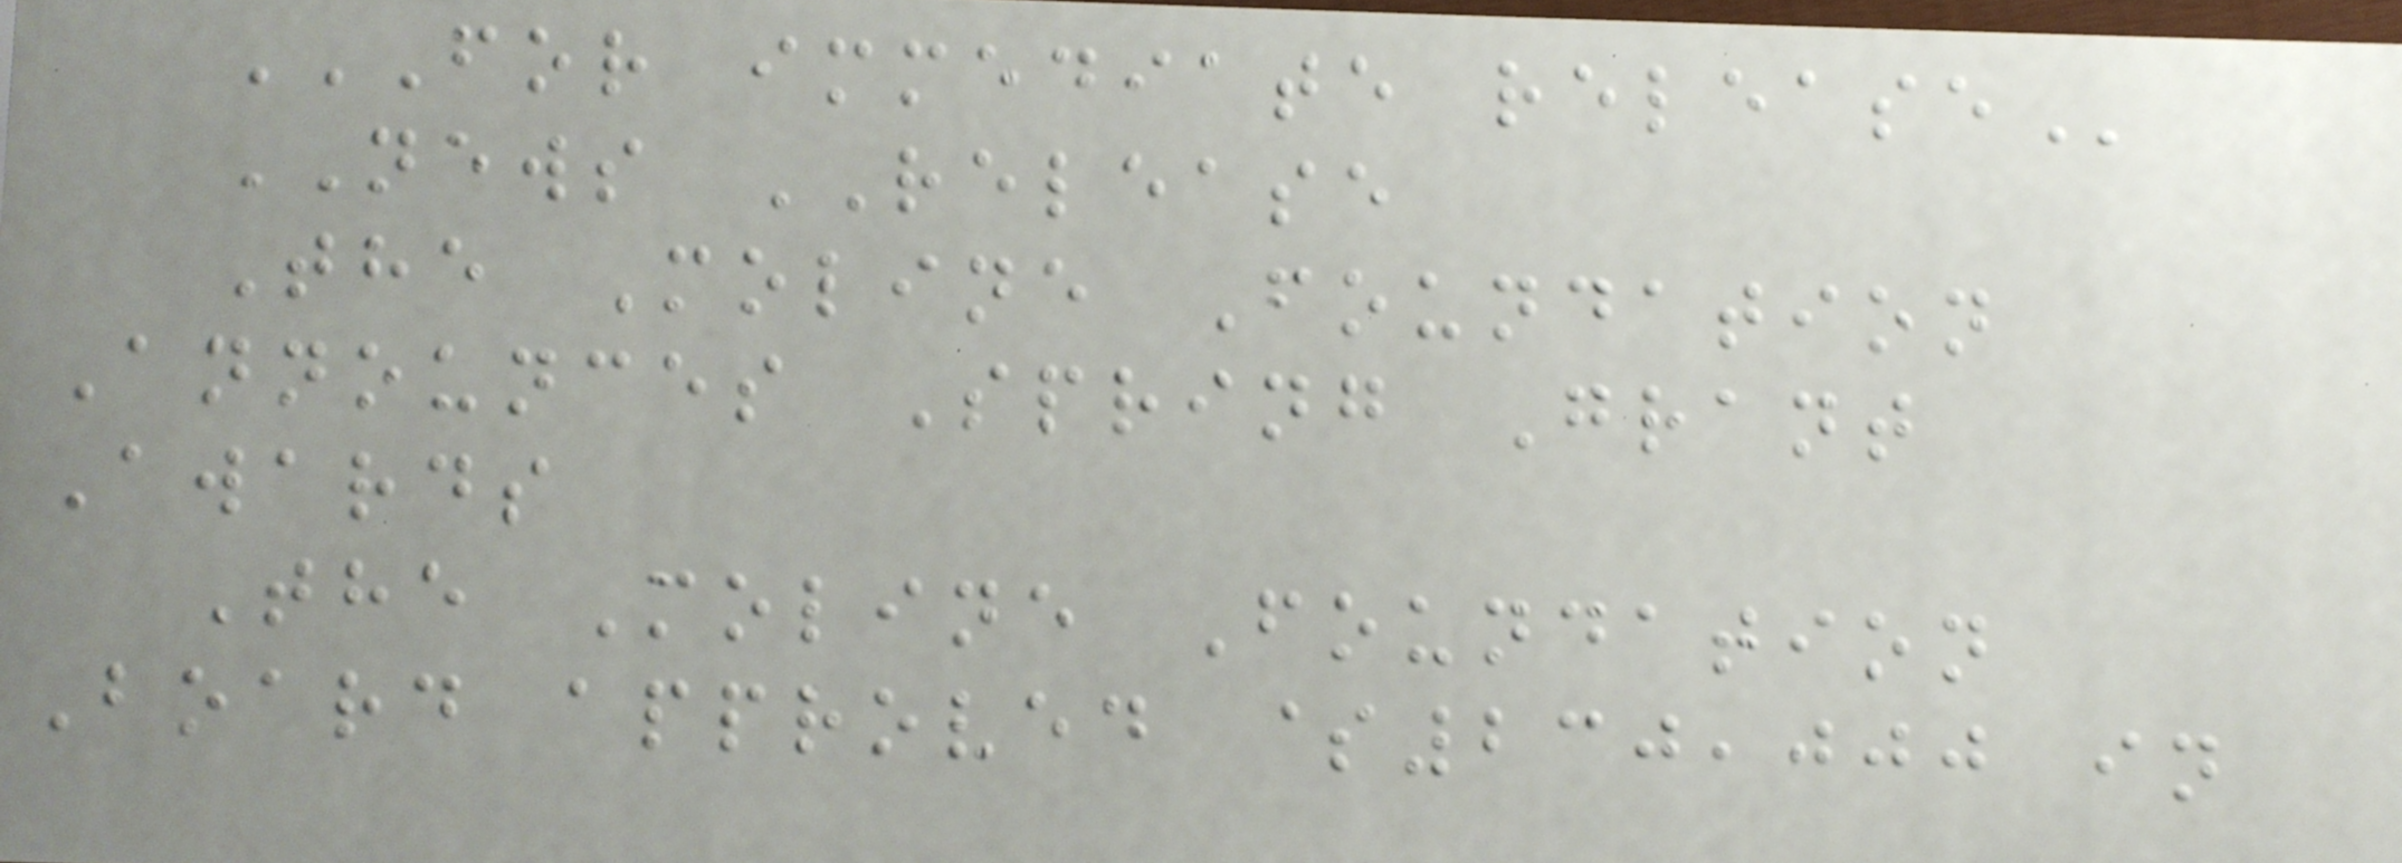FOR IMMEDIATE RELEASE
NEWS RELEASE
The Moline Foundation
Announces Spring Grant
Awards
The Moline Foundation
Board approved $230,000 in
